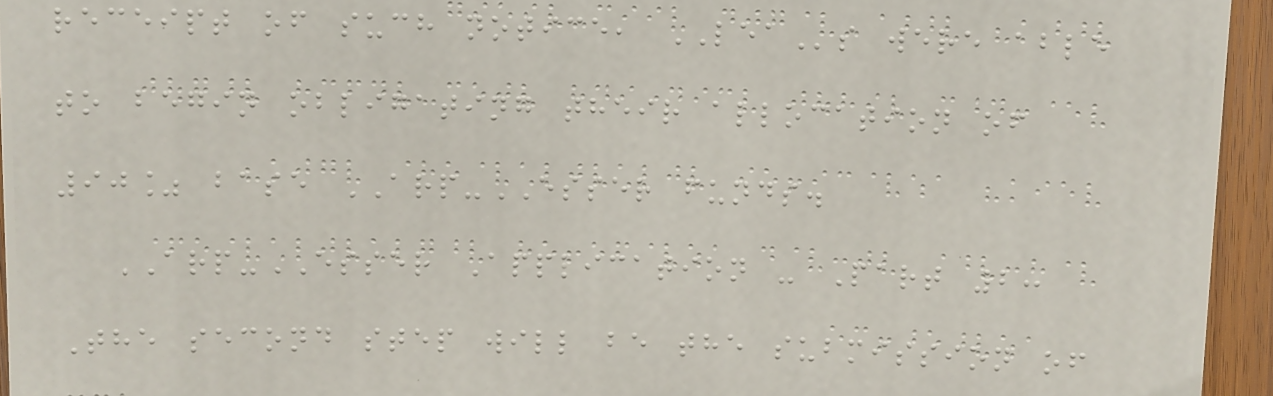receipt of such notice, LEAs were able
to begin obligating their allocation of
90% base ARP-ESSER funds.
ARP-ESSER Application - Part 2:
The second step will be the submission of
